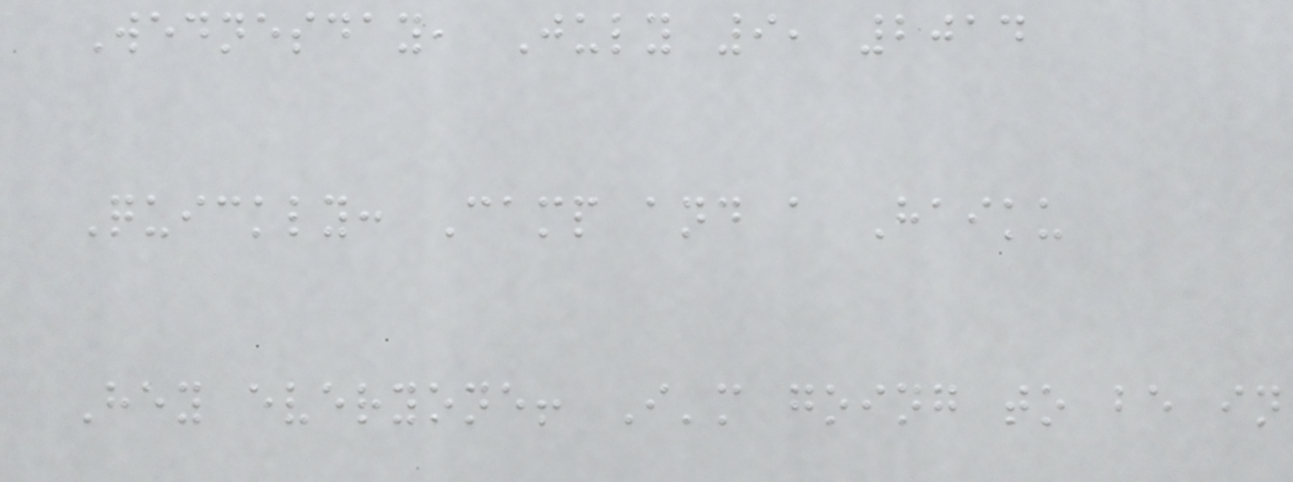Wednesday, July 9, 2014
Quickly: Camp and a Haiku
Hey everyone! I'm going to be in
